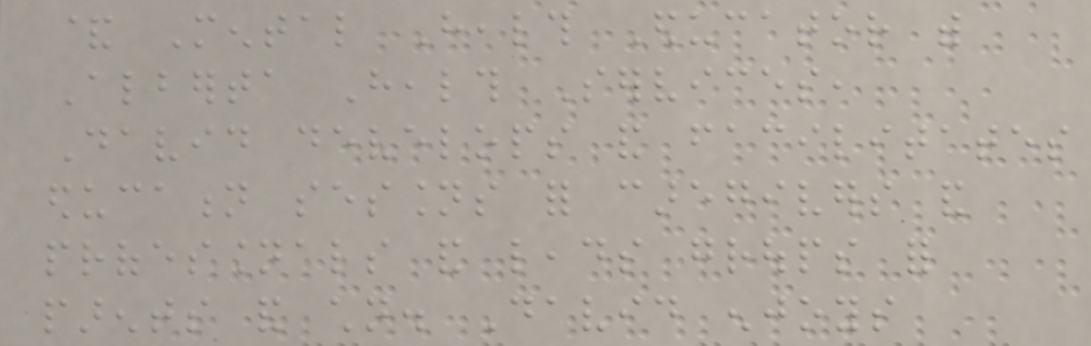& Mental Health Educator with
Alberta Health Services,
David develops and facilitates
education sessions for caregivers and
professionals and leads groups for
parents and children. David enjoys
